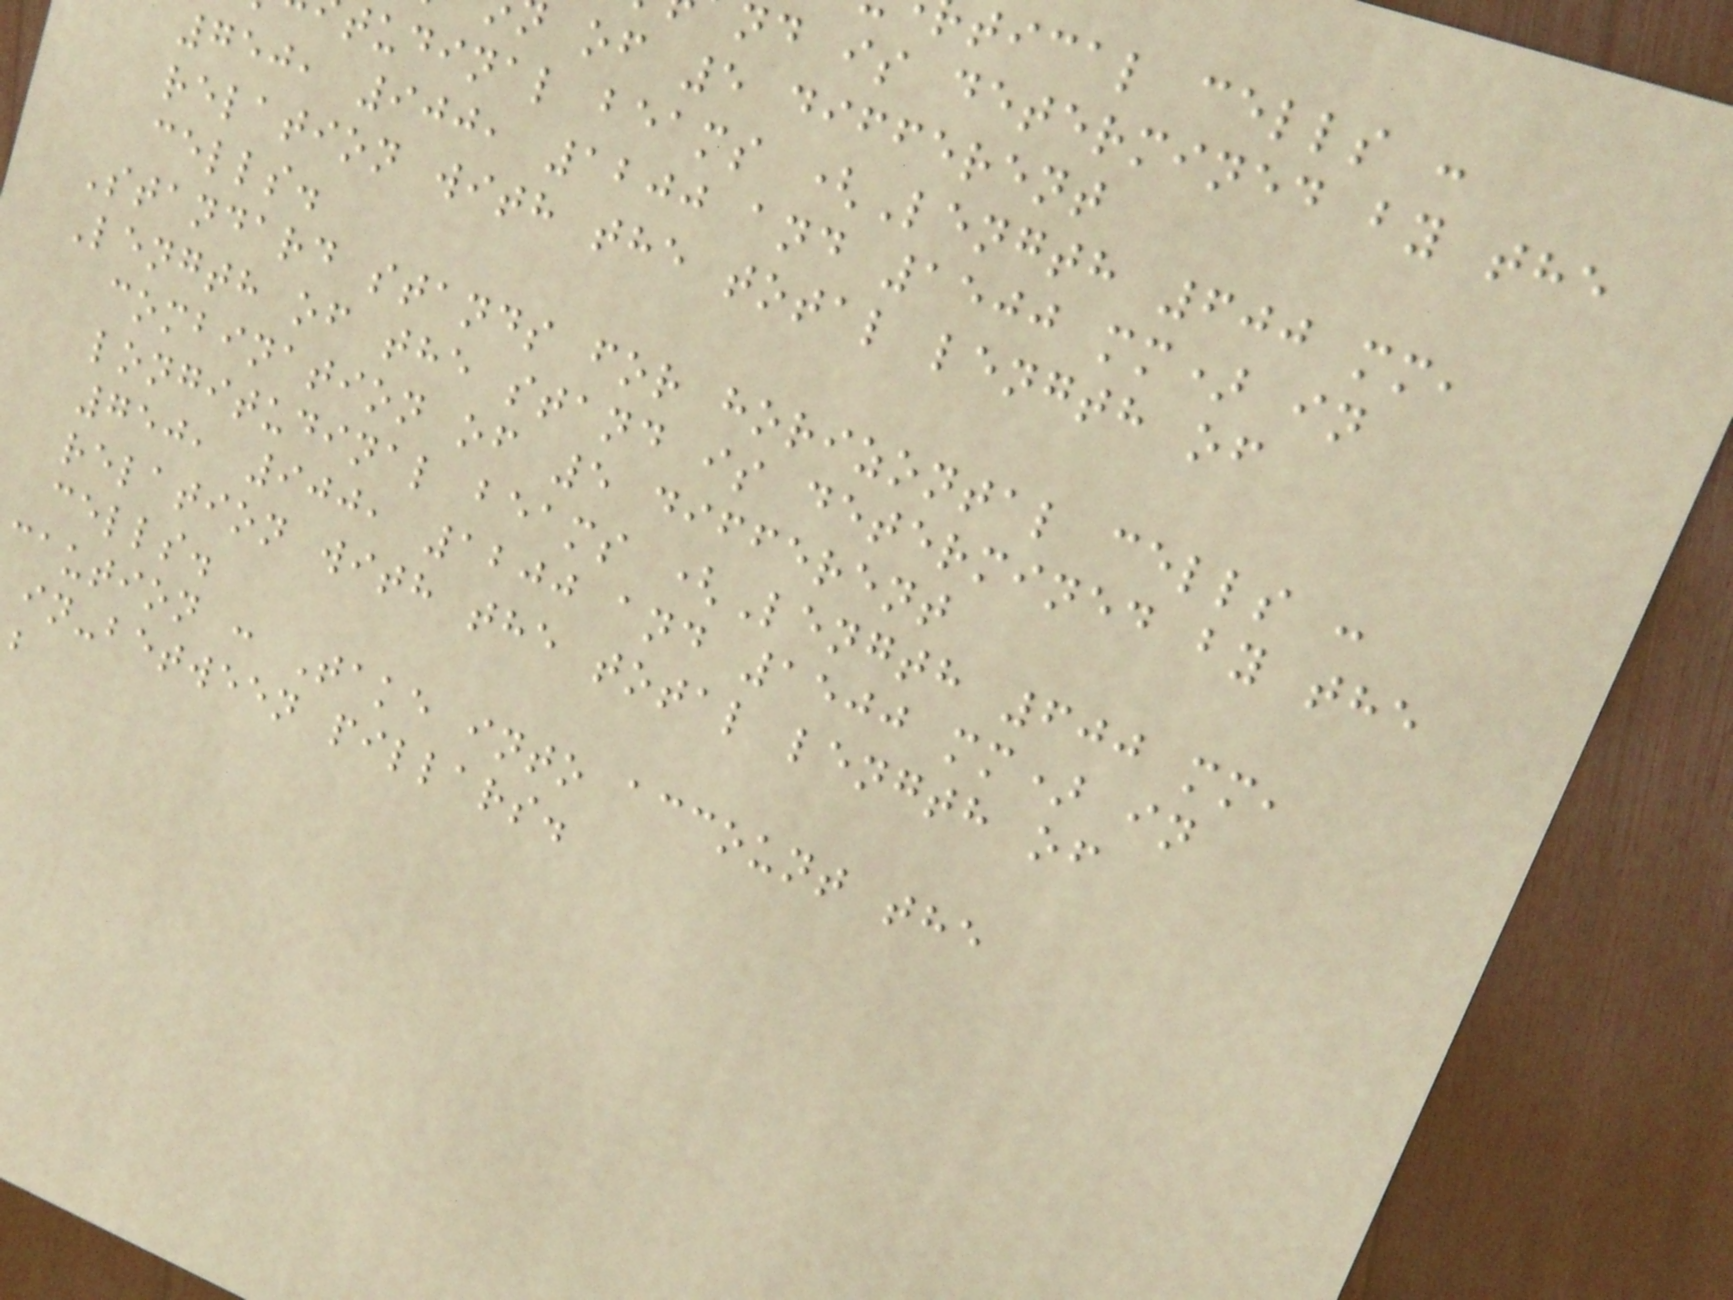tical cells :
nd is determined by the
of 5 different
tudinal beams (Length 600 mm,
750, 900, 1200 and 1500 mm) in
relation with the total length of
cells.
Standard stands for horizontal cells :
Length of the stand is determined by the
combination of 5 different
longitudinal beams (Length 600 mm,
750, 900, 1200 and 1500 mm) in
relation with the total length of
cells.
caution : Take into account the
in-between pillars.
